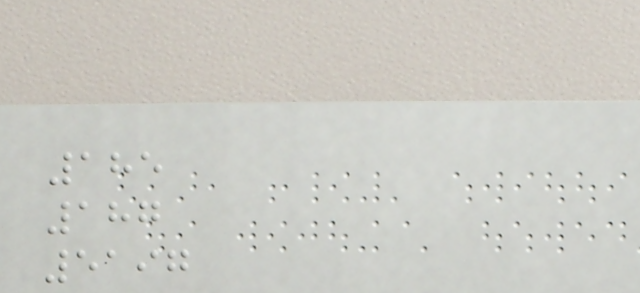185
187
5197
